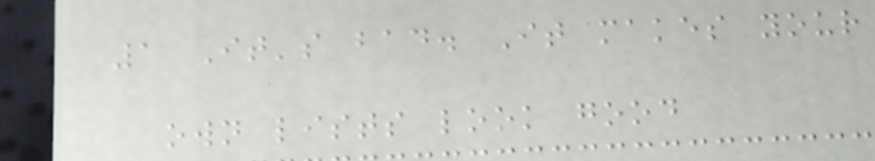1 It's bad. It makes your
own lists look good
